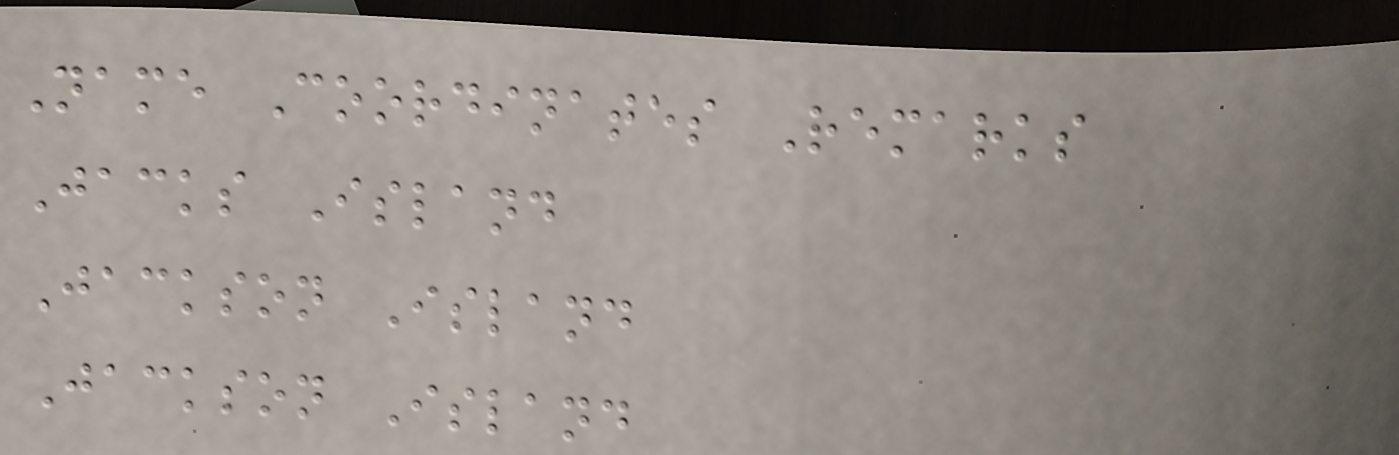Name Coordinates Remarks
Jacks Island
Jackson Island
Jackson Island
